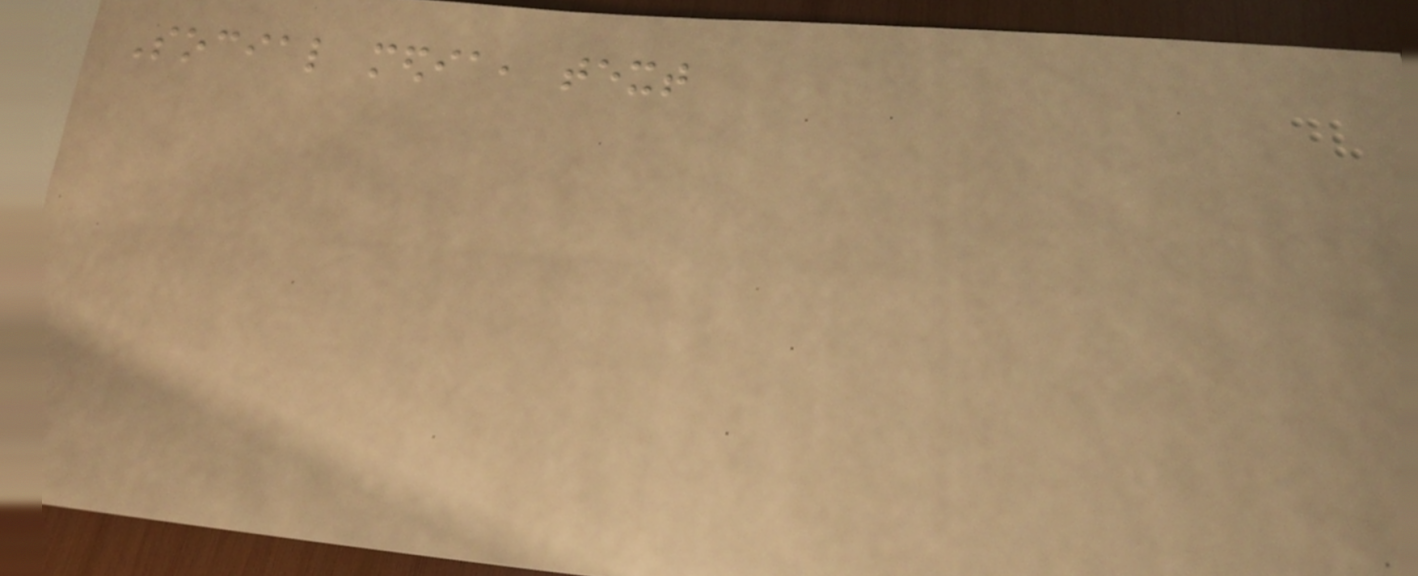Social media, text
